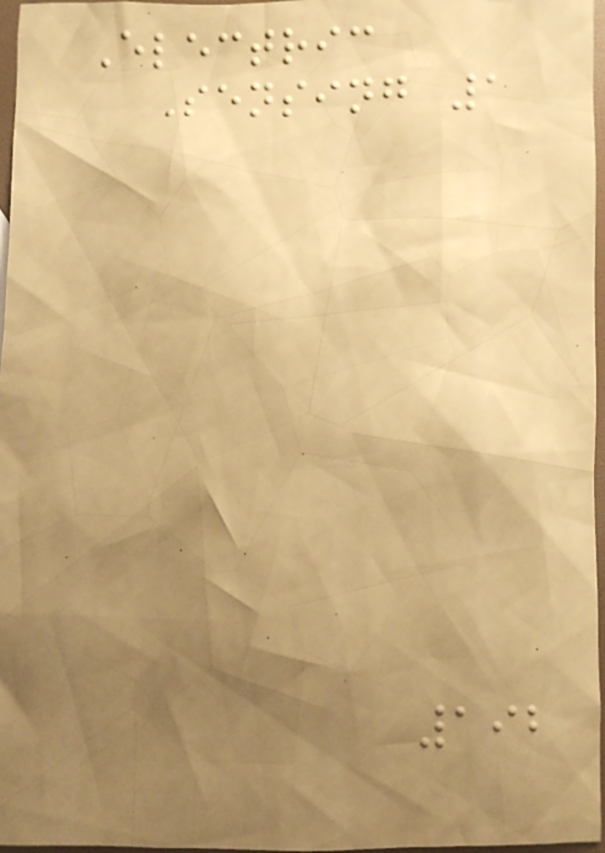Electric
Sensing 1
192
